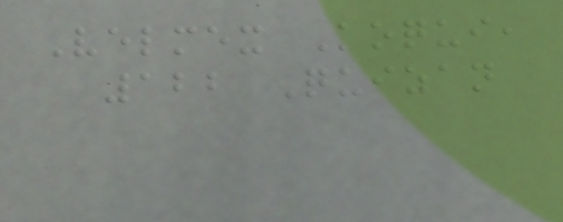Velmex Koqui,
122 Quizan
